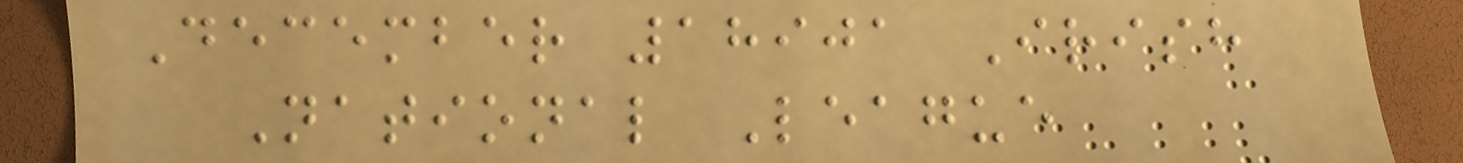December 18901 Irish
National League
